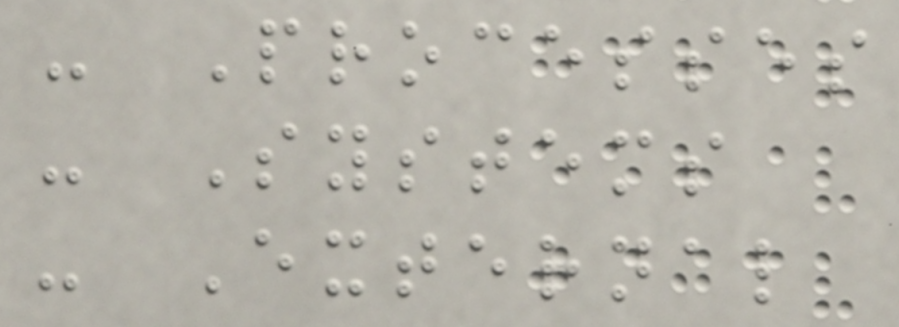- Processes
- Systems
- External
